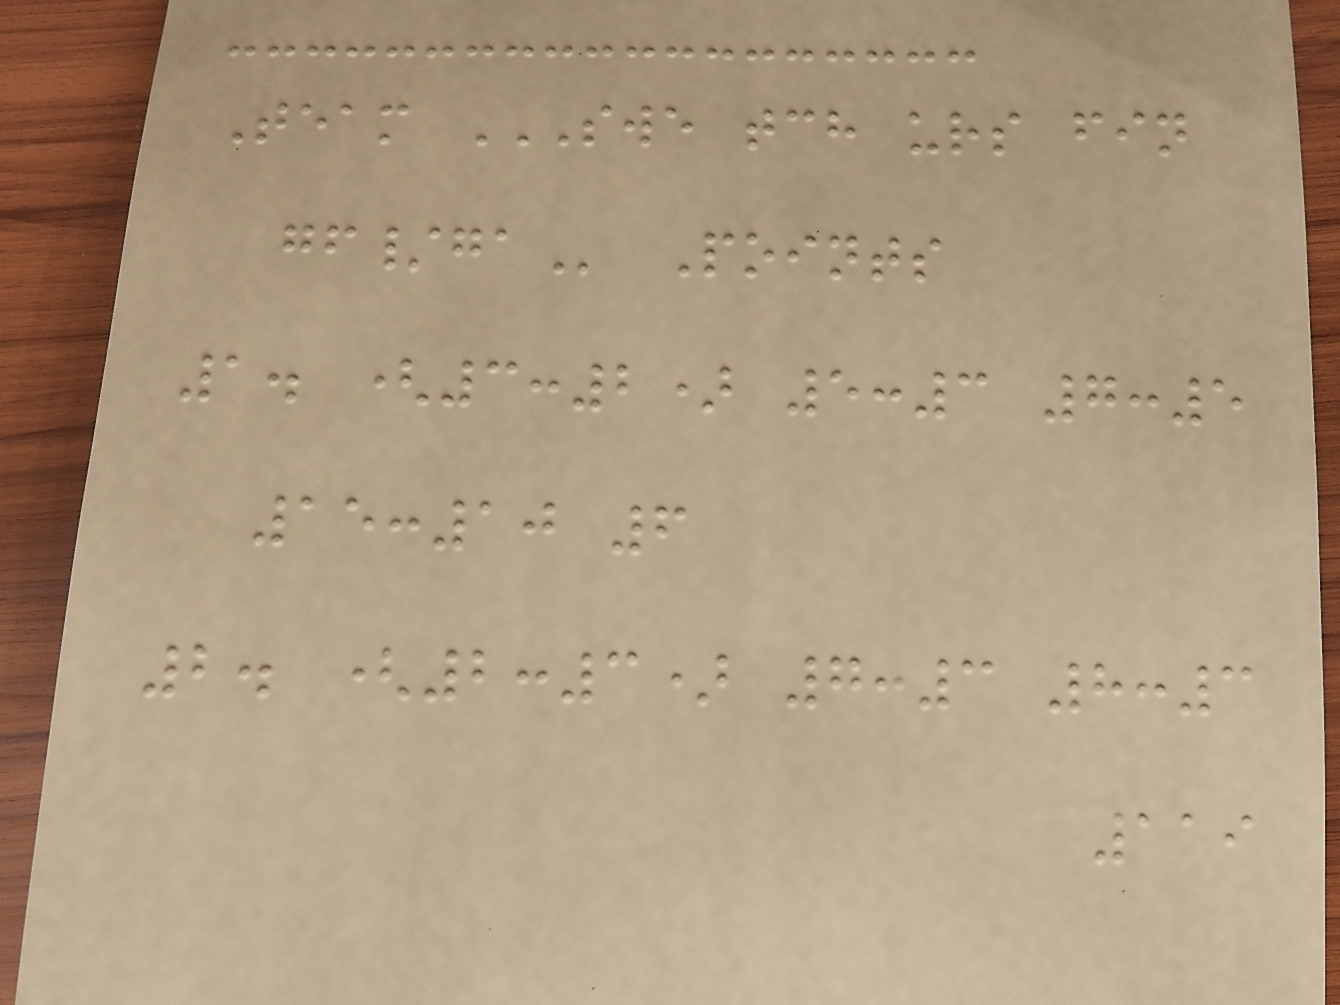Team SWE TCH URS FIN
GF/GA Points
1. (3:2) 5:3 7:5
15:10 6
2. (2:3) 7:3 8:3
119
